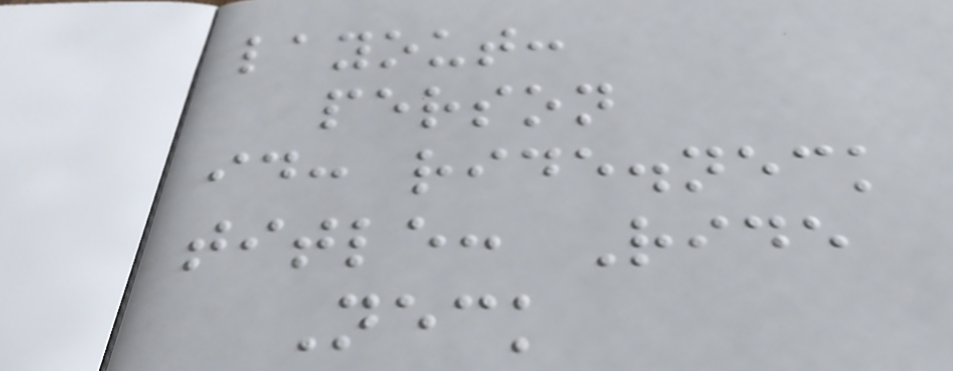layout:
person
id: ride.neck
title: Ride
Neck
